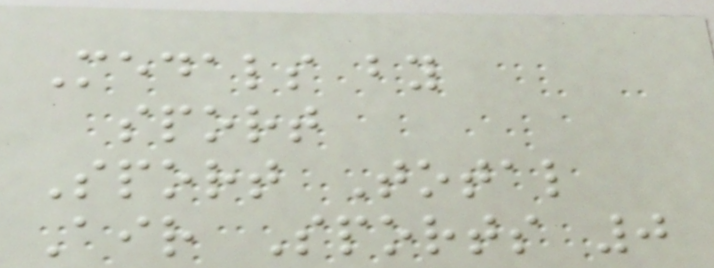Medals by
sport
Sport Total
Air Sports 0
